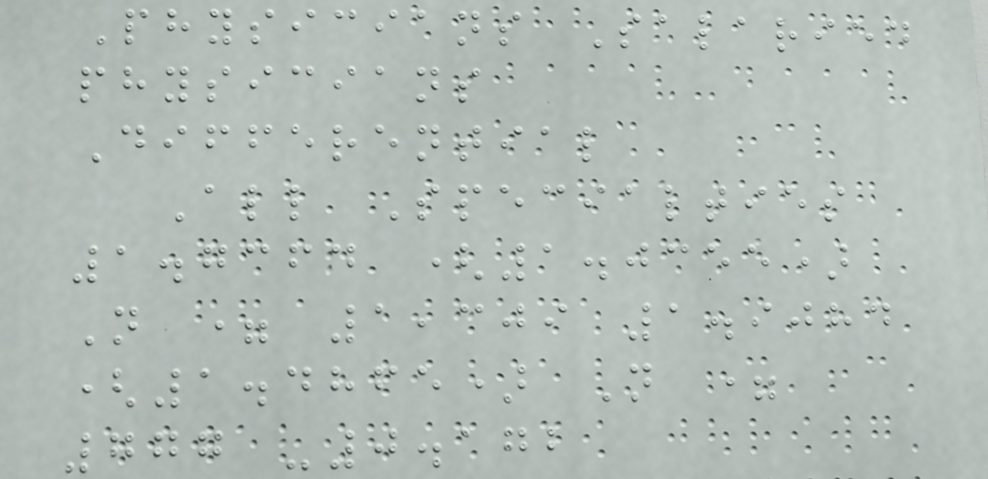Physicians Salaried
physicians
Differential
All Specialties
1.7364 (1.0355)
N = 1,309 1.9084
(1.4865) N =
777 -0.172
